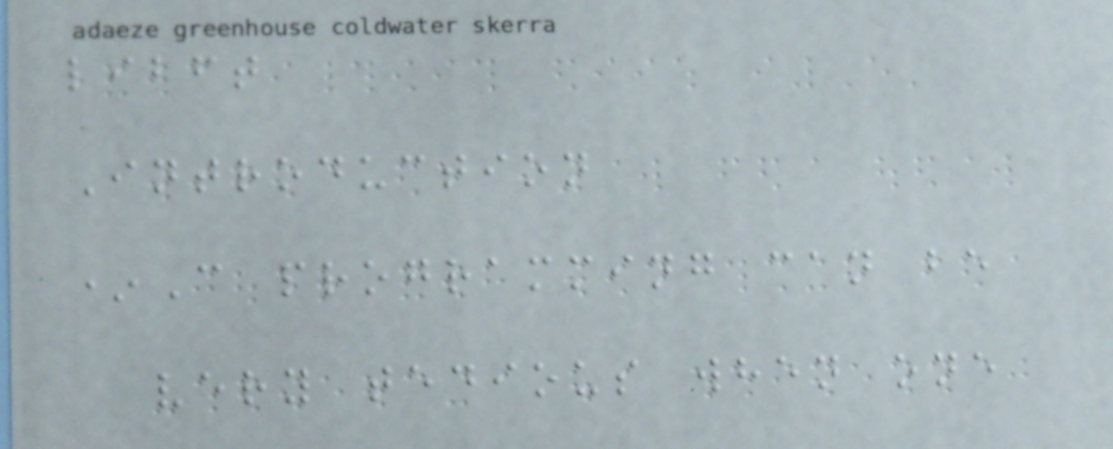libft
Introduction
*C programming can be
very tedious when one
